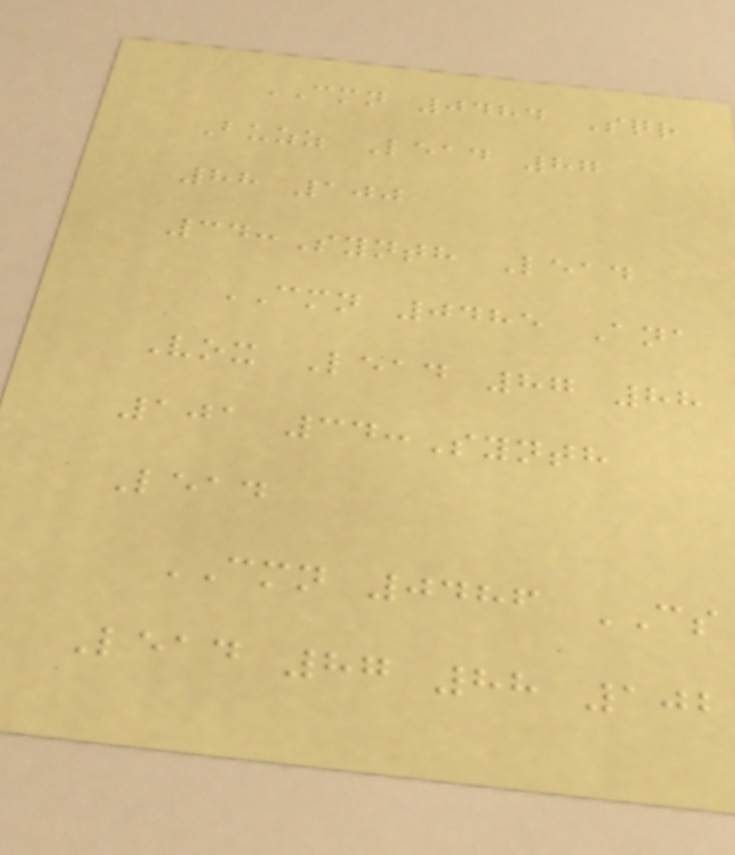CMN 0484 Sqr
Buzz Lead 87
88 100
34:Synth Lead
CMN 0485 Ana
Vox Lead 87 88
101 34:Synth
Lead
CMN 0486 CS
Lead 87 88 102
